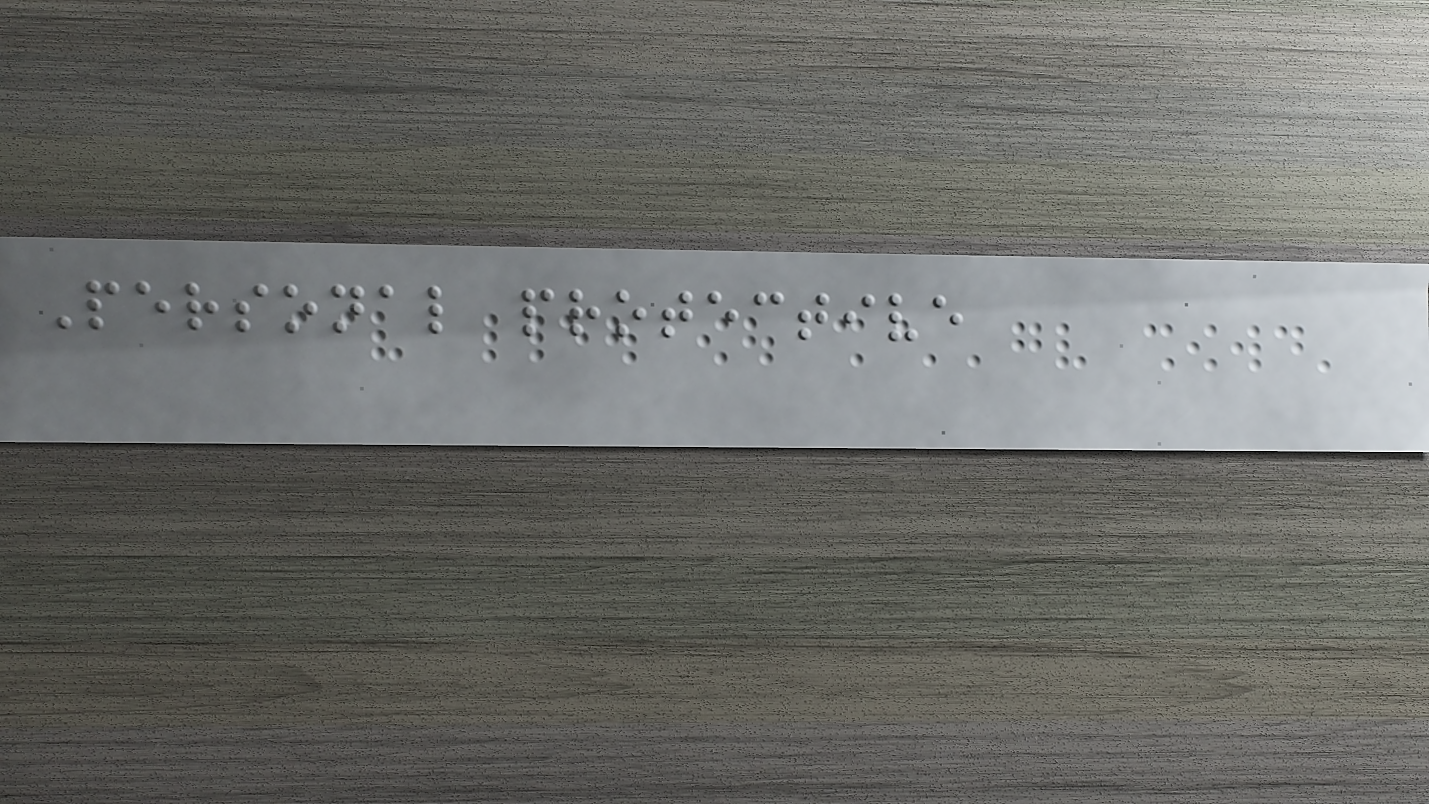Personal protective
